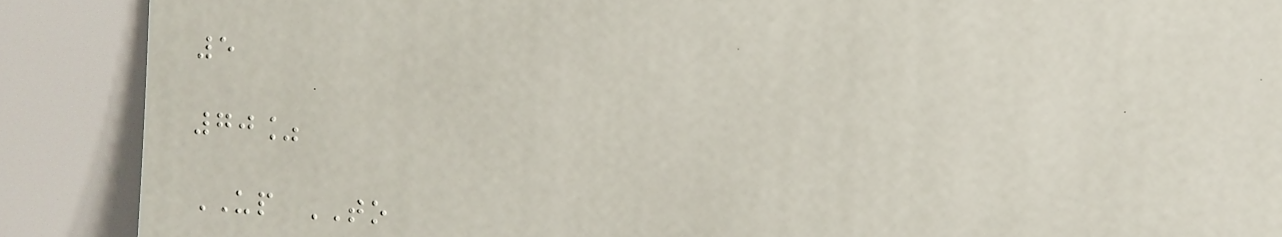5
70%
UP TO
